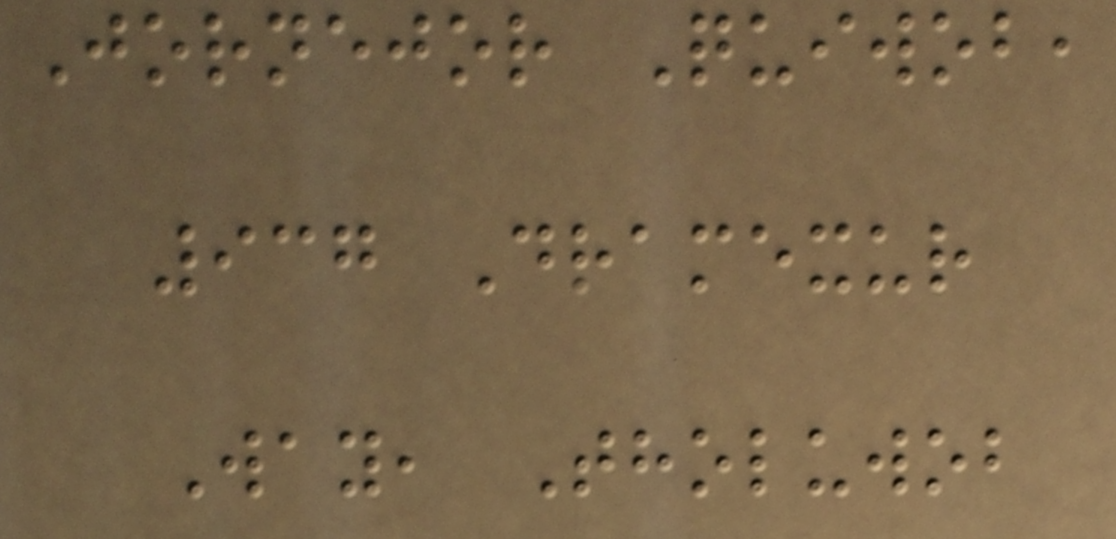Jornejor Quiwob,
937 Dramexur
Way, Tholuwob
